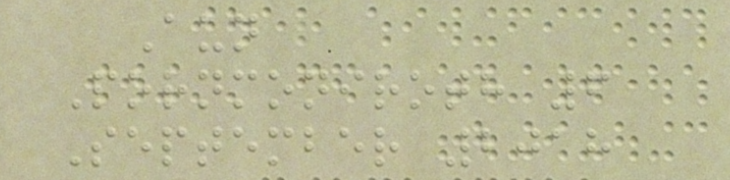Aun
Pornmoniroth 6
September 2018
